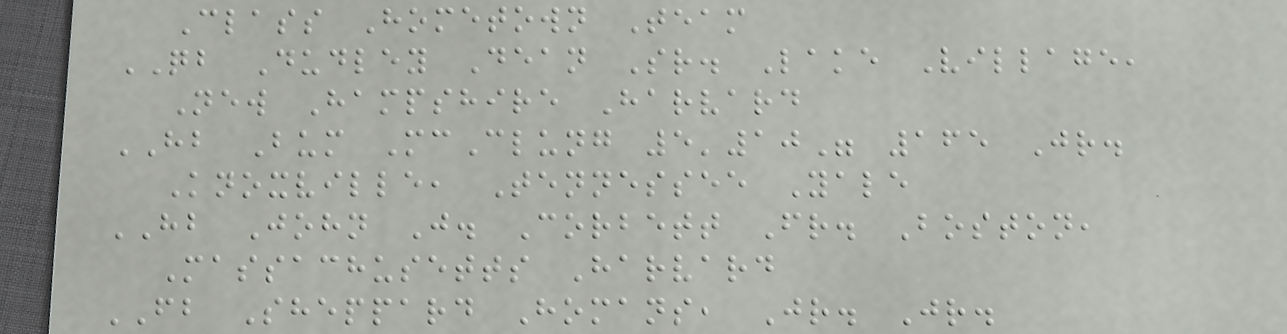Class Hometown Team
QB Dudley Dean Sr. Lake Village,
New Hampshire Harvard
HB Bum McClung 5'10" 165 Jr.
Knoxville, Tennessee Yale
HB John J. Corbett Fr. Boston,
Massachusetts Harvard
FB Sheppard Homans, Jr. Jr.
